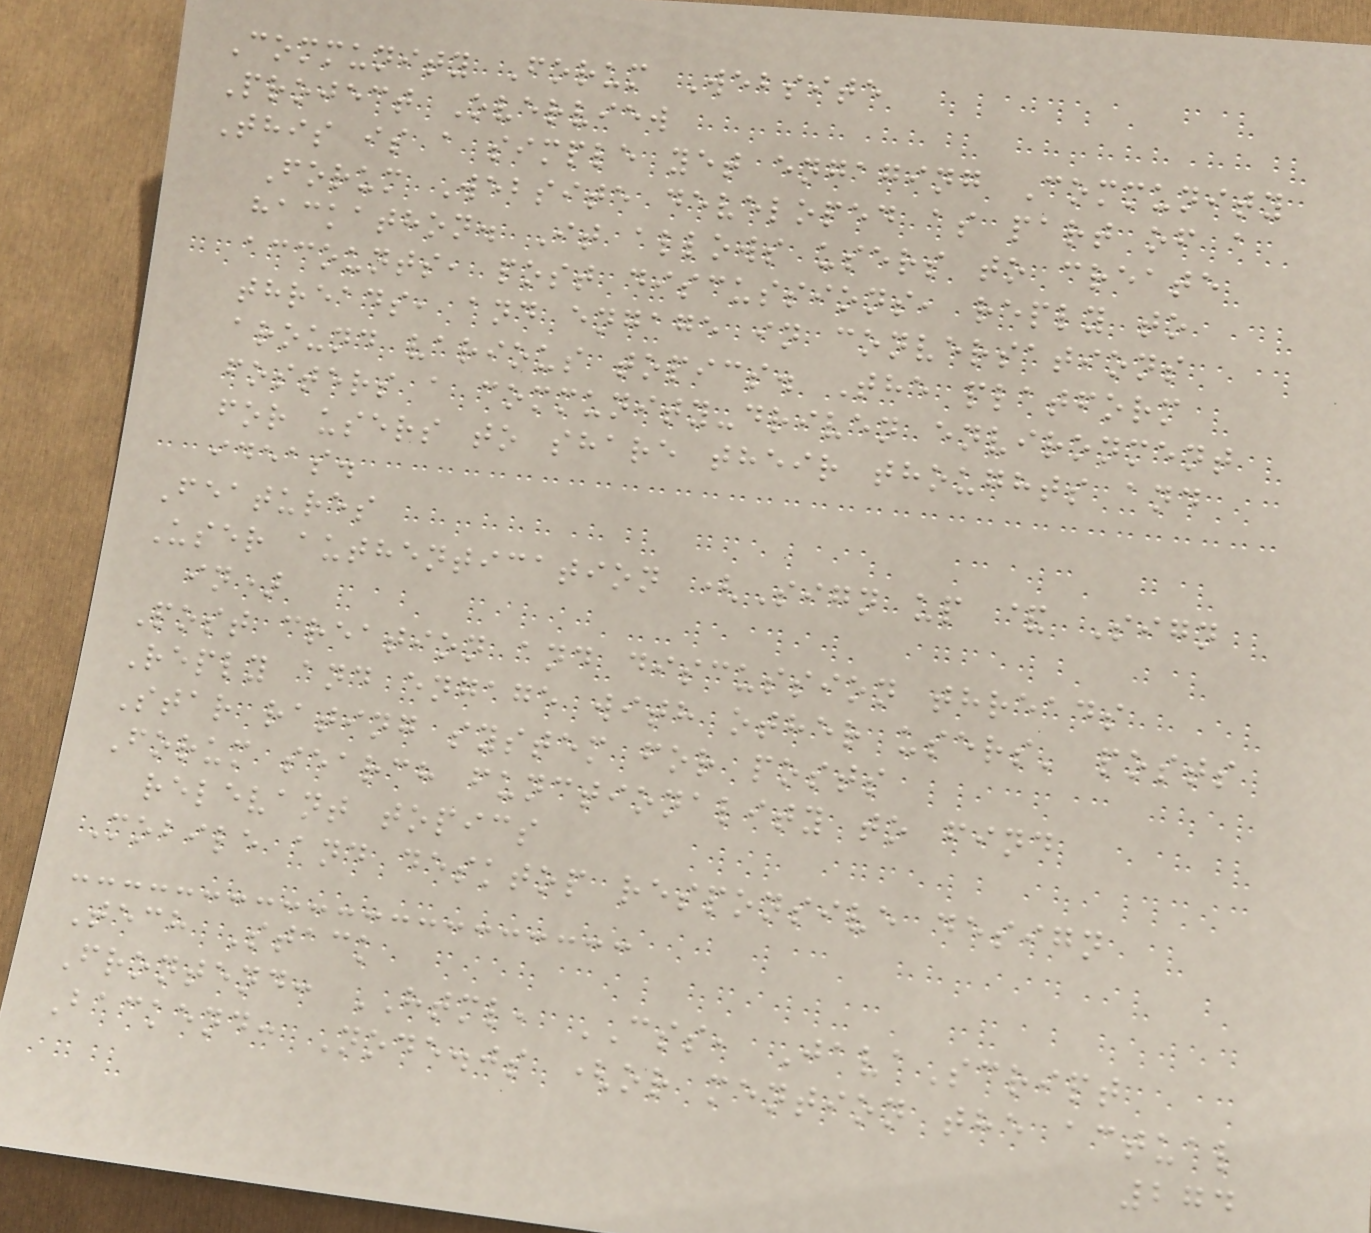Community Forum Website
Project Overview
This is a simple yet engaging Community
Forum Website developed as part of a
hackathon. It allows users to create
accounts, post discussions, reply to
threads, and engage in conversations
around various topics. The platform
fosters a community-driven environment
for users to share their thoughts and
ideas.
Features
User authentication (Sign up & Sign
in)
Post creation and discussion threads
Reply and engage with other users' posts
Star rating system for posts
Forum search functionality to find
relevant topics
Mobile and desktop responsive design
Tech Stack
Frontend: HTML, CSS, JavaScript
Backend: Node.js (or mention the actual
274
